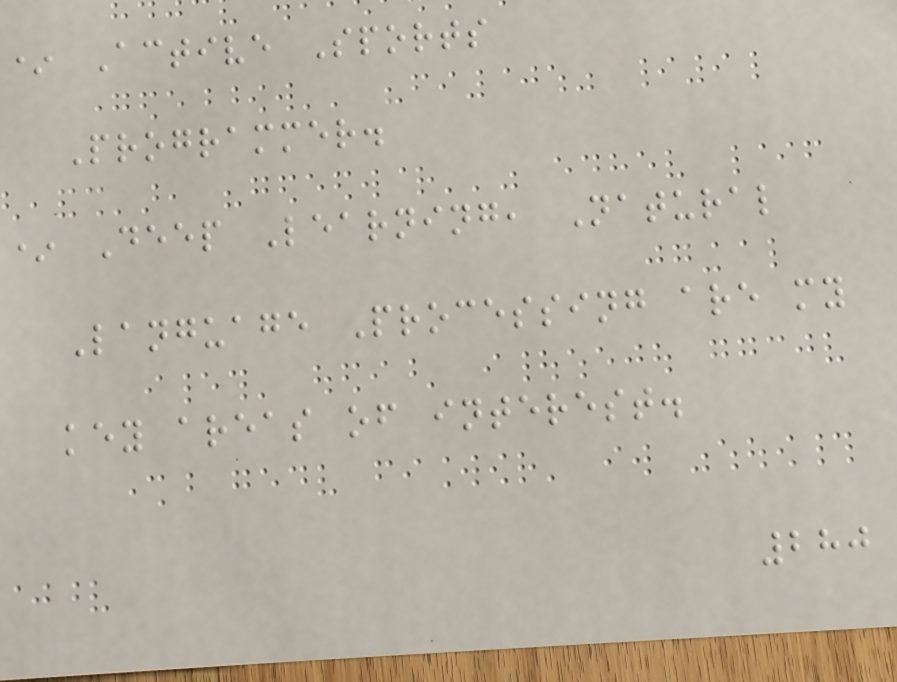* Active Sports
Programmer.
* Deep Learning, Natural
Language Processing are my
key areas of interest.
280
